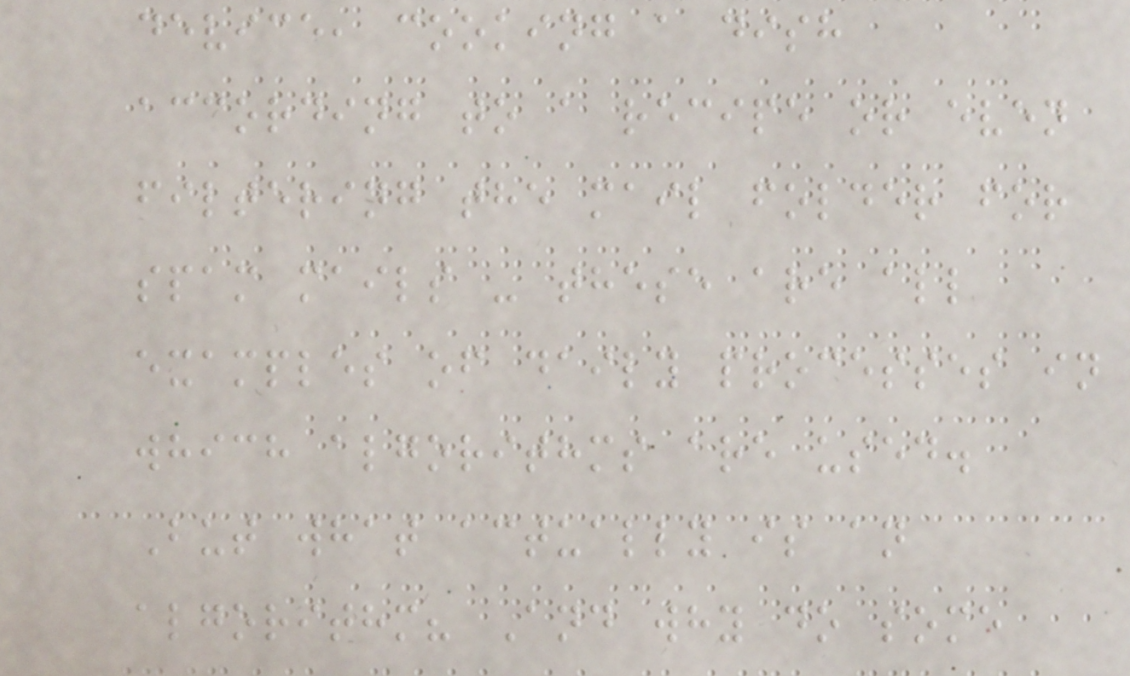device, cooking a dish
according to a recipe or even
filtering the mail folder for
spam mails - these are all
examples of daily processes in
which algorithms are used.
But what actually is an
algorithm? And why do some
